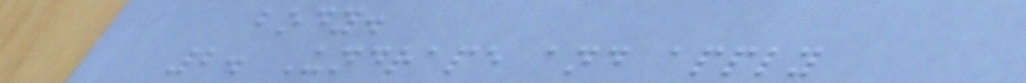body.
2. Undrape and apply
